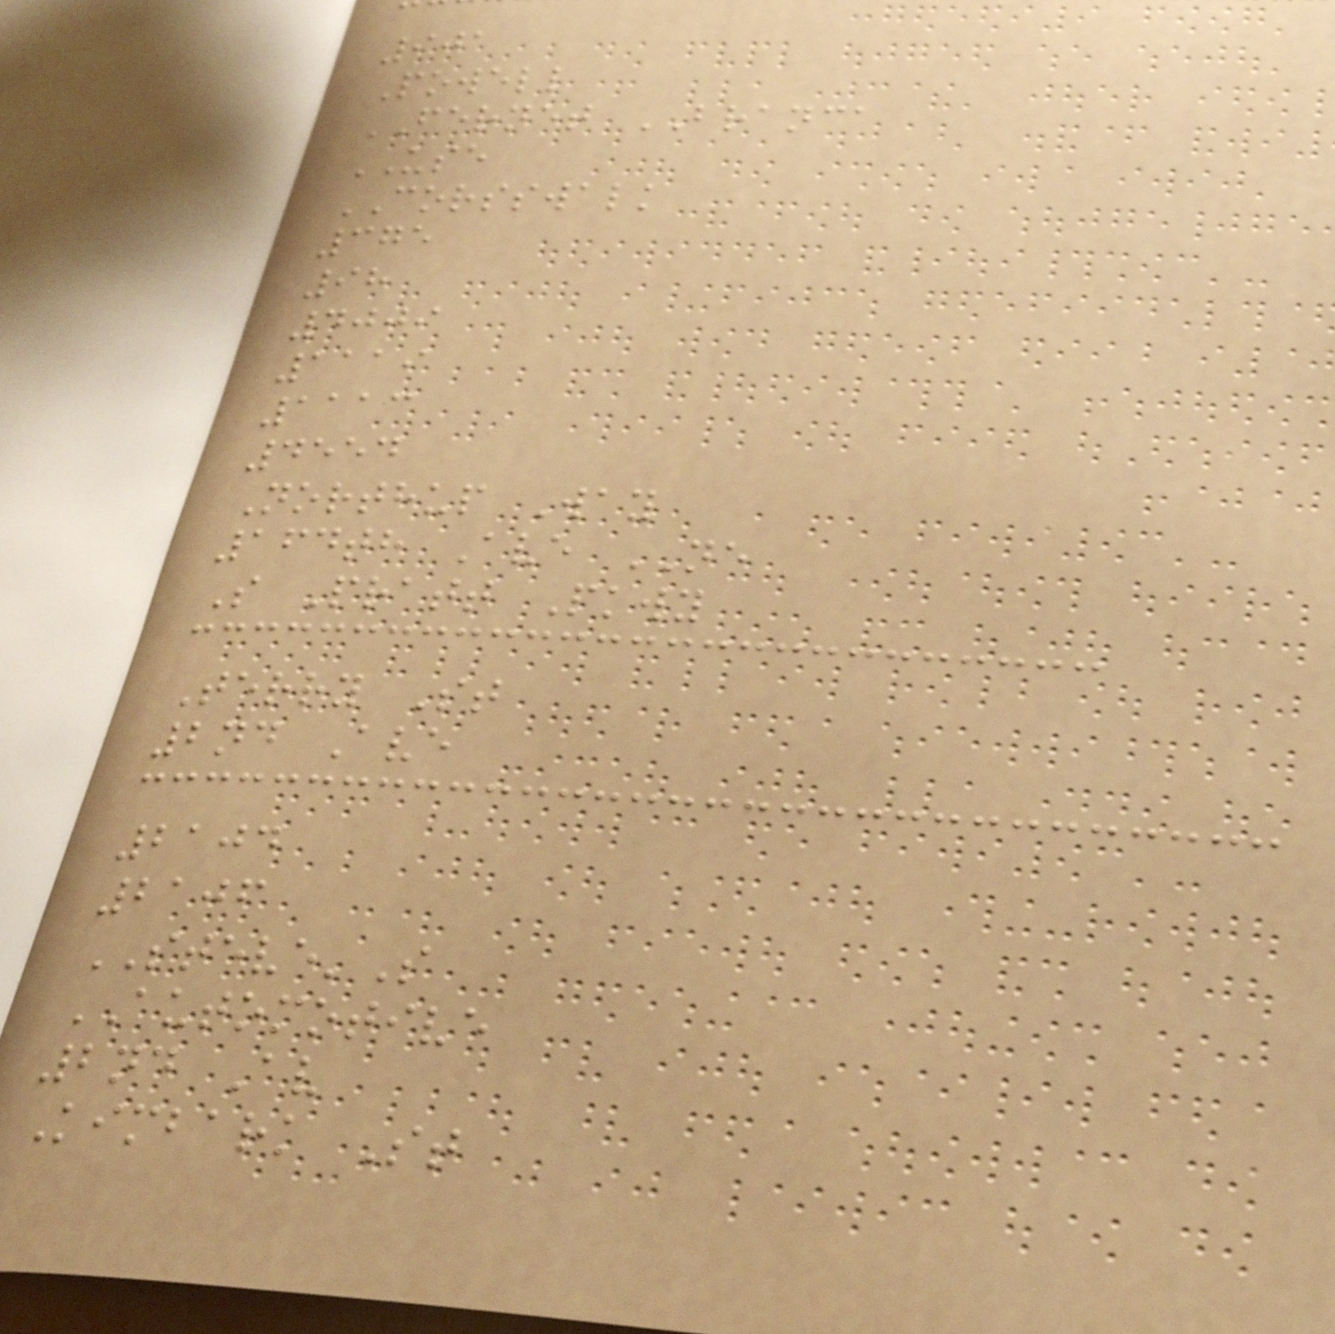901
Powell
FERNET BRANCA
USE
CORSSWALK
375
98
4009
1119
1113
4554
Northup Way
164th Ave NE
S Pratt Pkwy
Terry St
2nd Ave
2104
2106
STEVE'S
AUTOMOTIVE
2nd Av
Kimbark St
